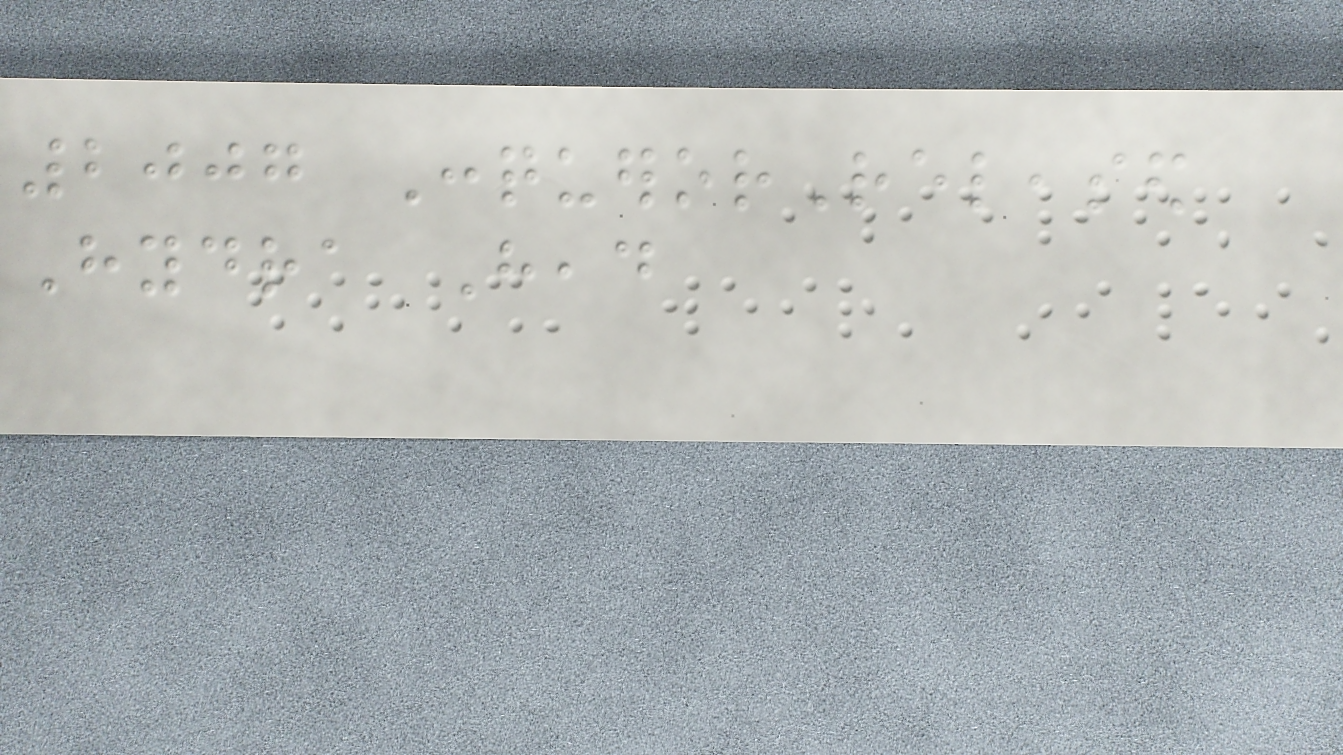2007 ConquerorReleased
Hydra Head
